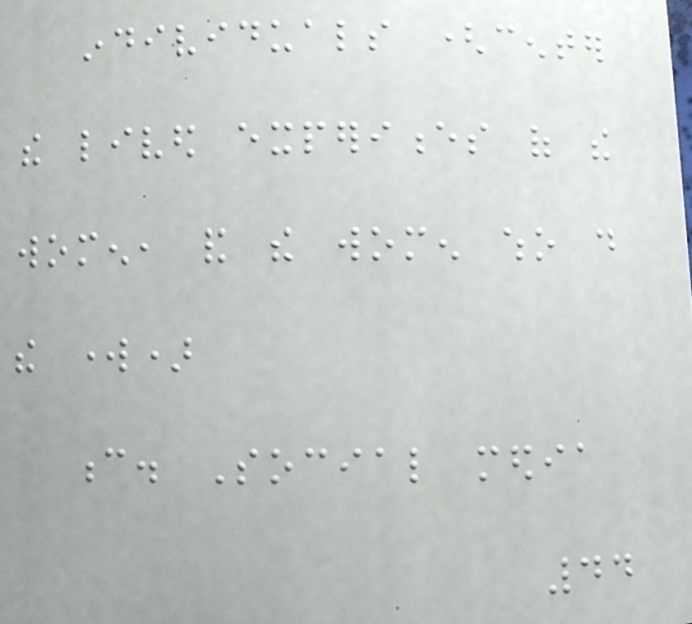individuals (center
the lived experiences of the
women, and the women who do
the work)
c. Social media
44
